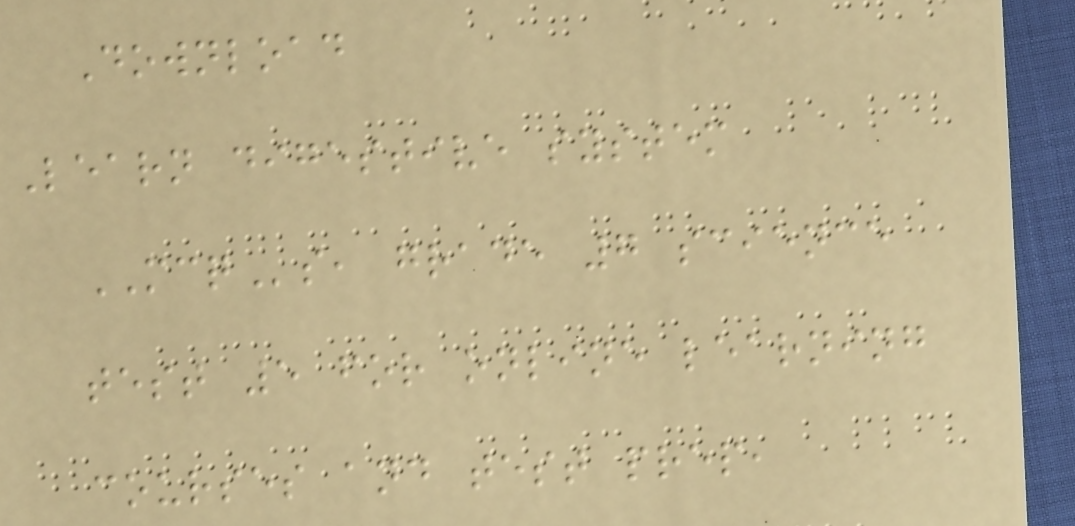Download
Learn digestive system
MCQs, grade 7 science
test 5 for online learning
courses and test prep,
